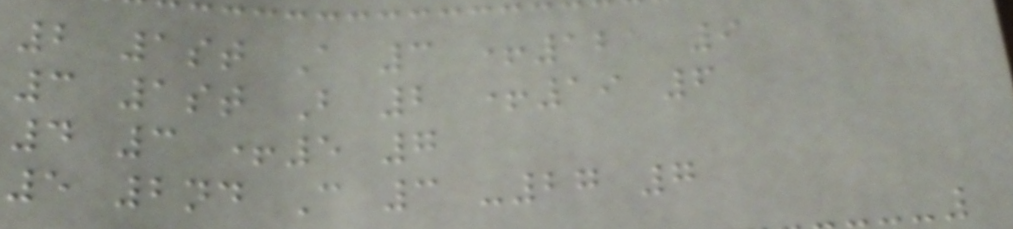2 1st A 3 +121 9
3 1st B 2 +19 6
4 3 +5 7
5 2nd C 3 -27 7
